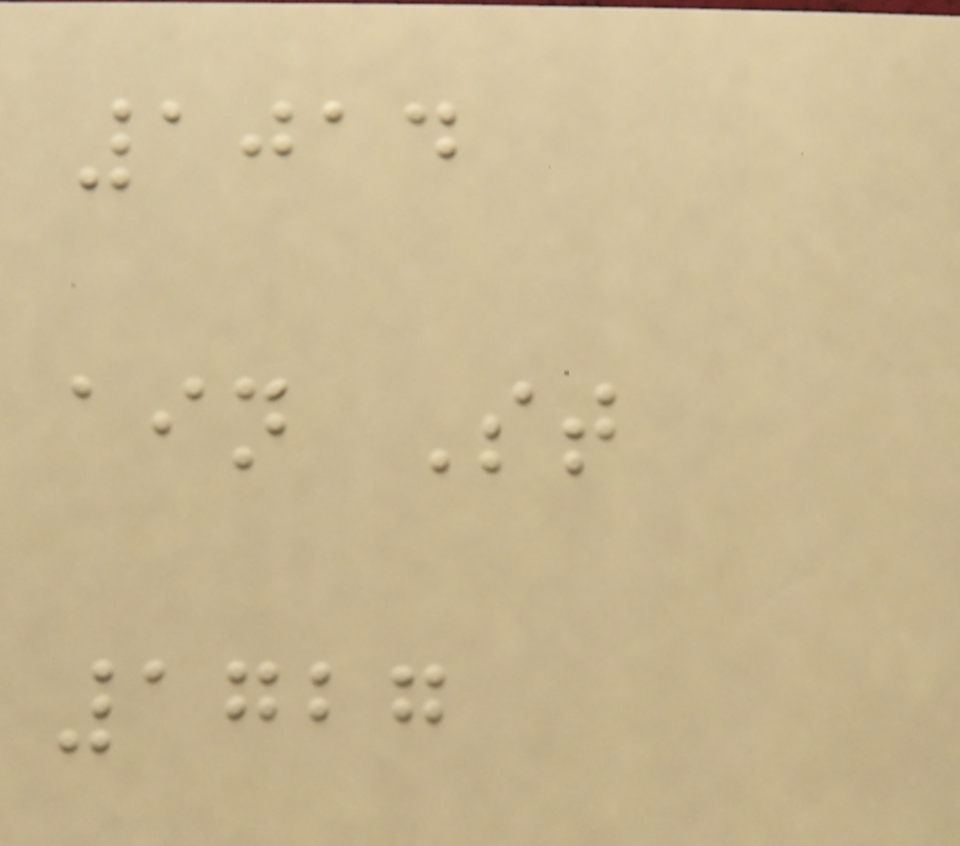1014
ain St
1727
